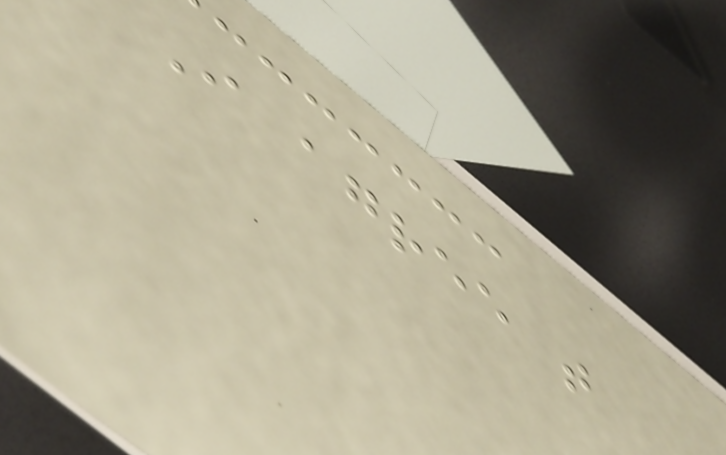I agree that
